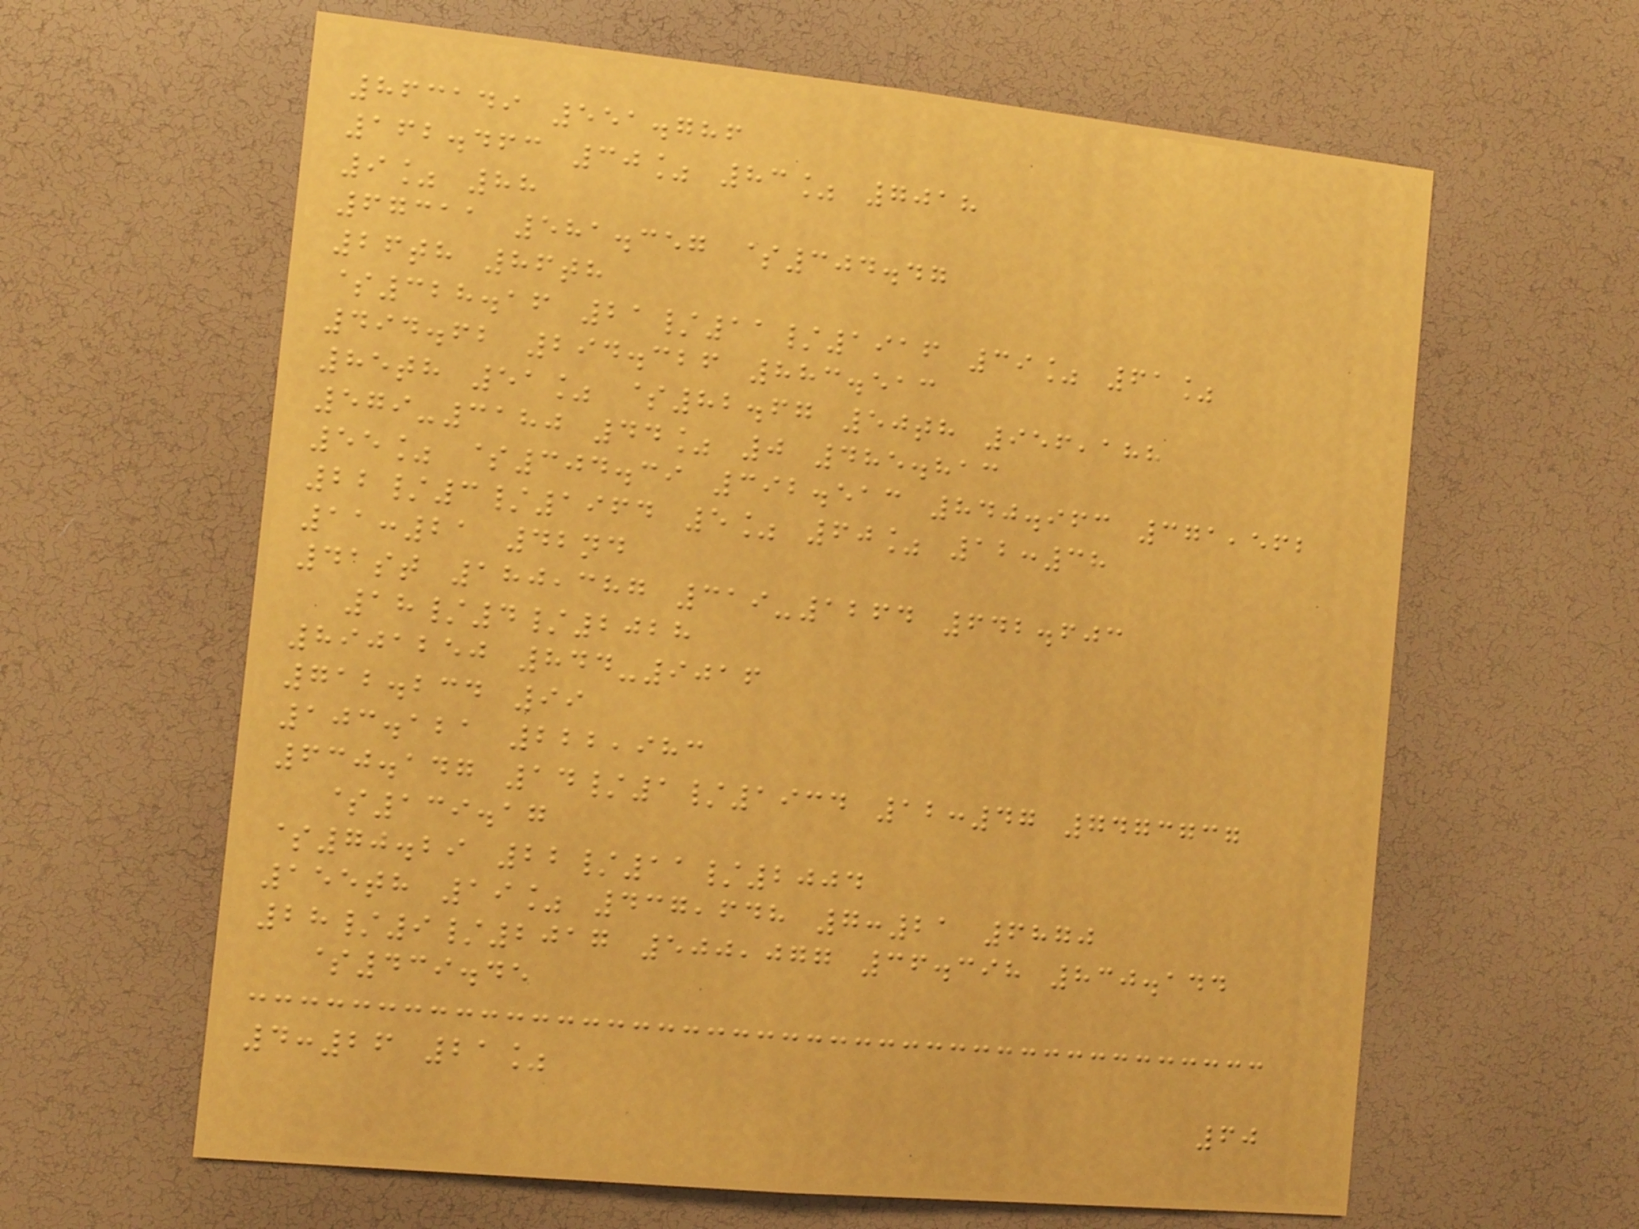863149 551.786
162.463 30% 83% 7018
9% 88
67311 581.357 $304.47
26th 86th
$328.16 21/11/1916 39% 61%
494.62 294.326 883.513
85th 51% $82.67 50th 956,188
579-3180 44% 0 485.813
55% $304.39 392.513 840.963 371,562
22/3/1964 5% 60% 12:38
11:21 42nd
41st 180,387 319-1264 642.603
18/4/2028
8901250 844-9016
712.234 99
103.121 222,983
630.147 14/1/1934 12:47 7473737
$139.17
$70.29 22/11/2004
155th 19% 437,648 7:21 6870
28/9/2017 500,077 36.398 830.144
$439.45
4:26 21%
60
